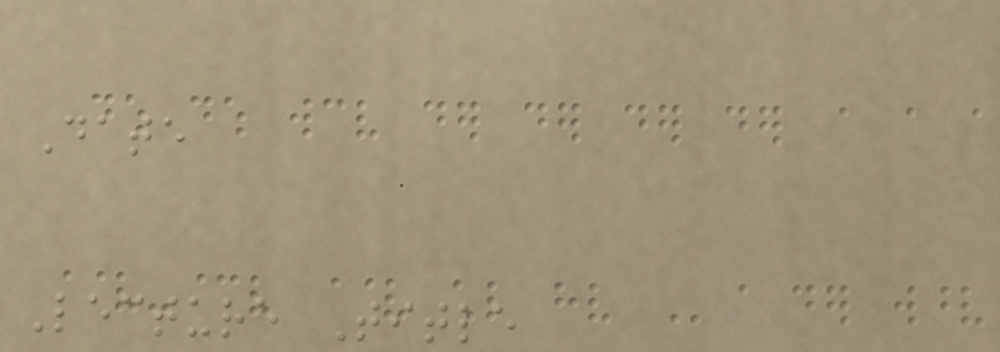Date
Lecture Title
